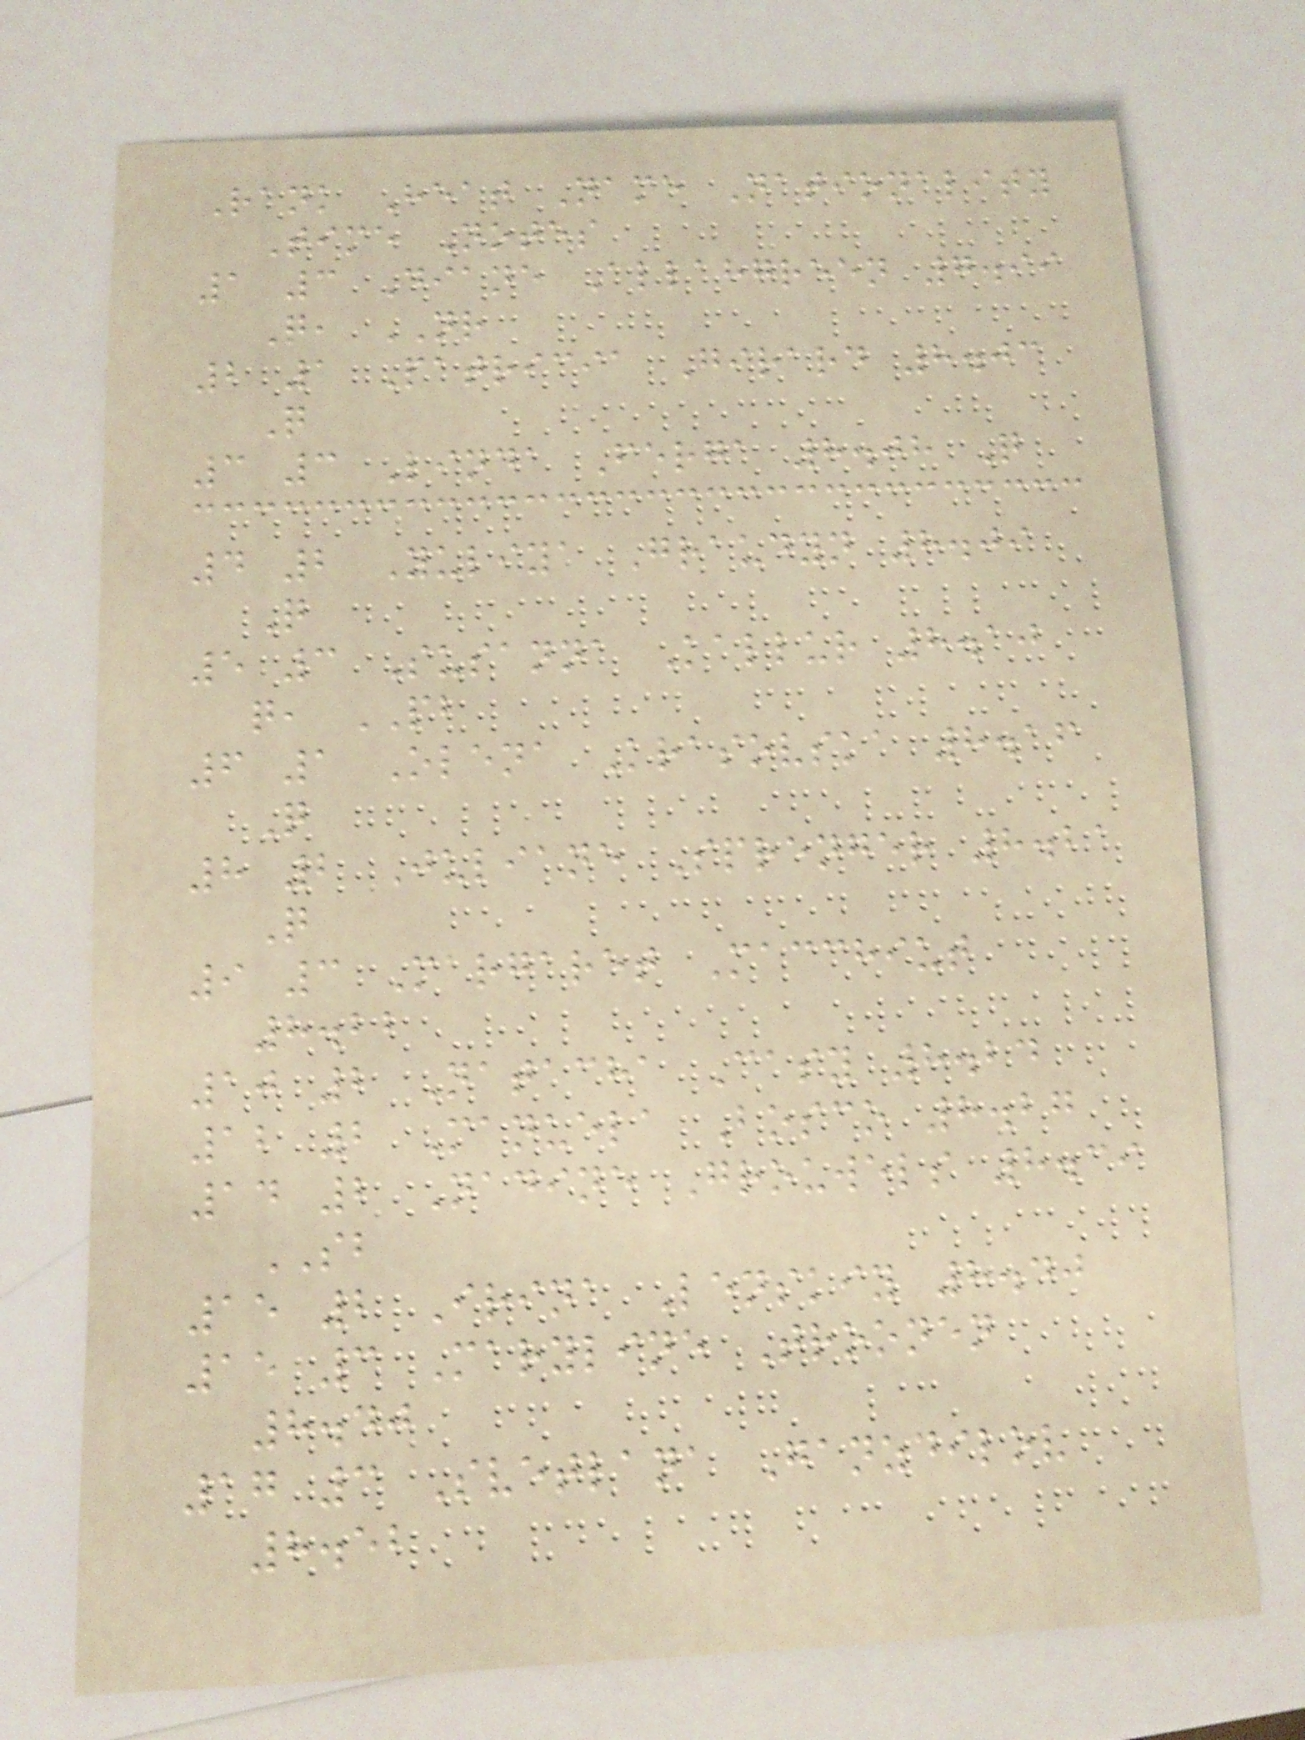Rank Heat Name Nationality
Time Notes
1 3 Diane Allahgreen 7.99
Q, NR
2 1 Patricia Girard 8.03
Q
3 3 Linda Ferga 8.08 Q
4 2 Yuliya Graudyn 8.09
Q
5 3 Susanna Kallur 8.10
q, PB
6 1 Olena Krasovska 8.16
Q
8 2 Juliane Sprenger 8.21
Q
9 3 Margaret Macchiut
8.22
10 2 Natacha Casy 8.24
12 2 Manuela Bosco 8.27
14 2 Nadine Grouwels 8.39
SB
15 2 Irina Lenskiy 8.40
15 3 Maryline Troonen
8.40
17 3 Svetlana Ganzdilov
8.52
